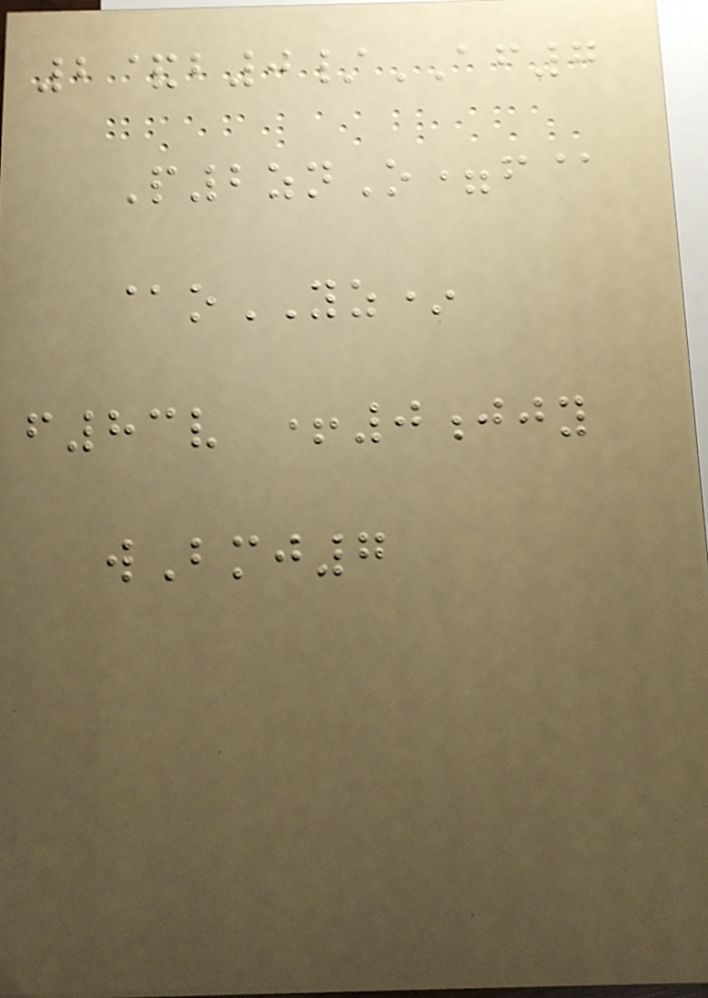2&b0/AF7
P2znO=f@
@oYZ*
f83v +0jjy
wBmj7
